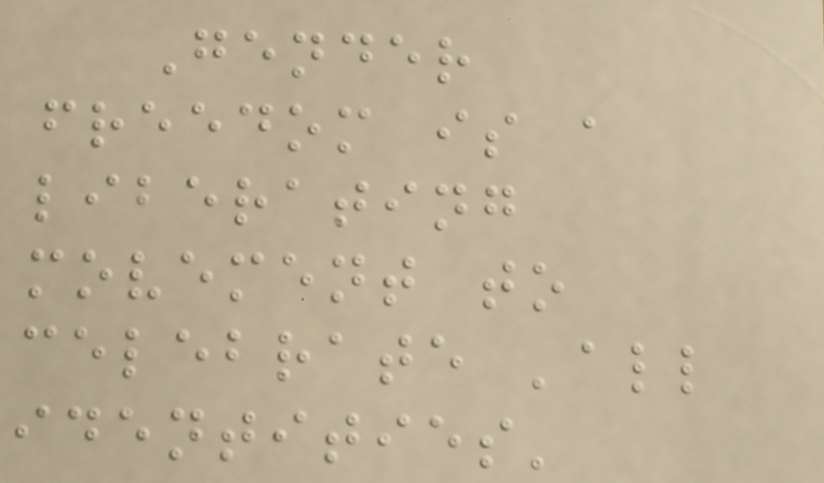Gender
freedom is a
liberating
movement to
celebrate 'all
identities'
